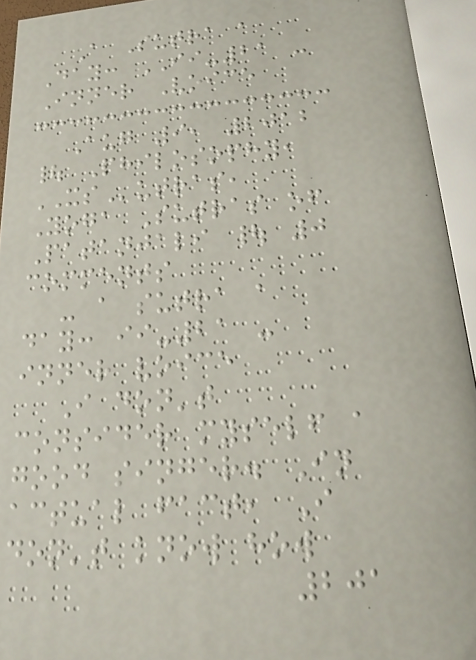A Sutra a
Day: II-21 -
Inner Voice
Aug 9, 2012
| Philosophy,
XSutras,
Yoga Sutras of
Patanjali | 0
comments
- a sutra a
day: ii-21 -
inner voice
I don't
consider myself a
good singer. In
actual fact, I
don't know how
201
